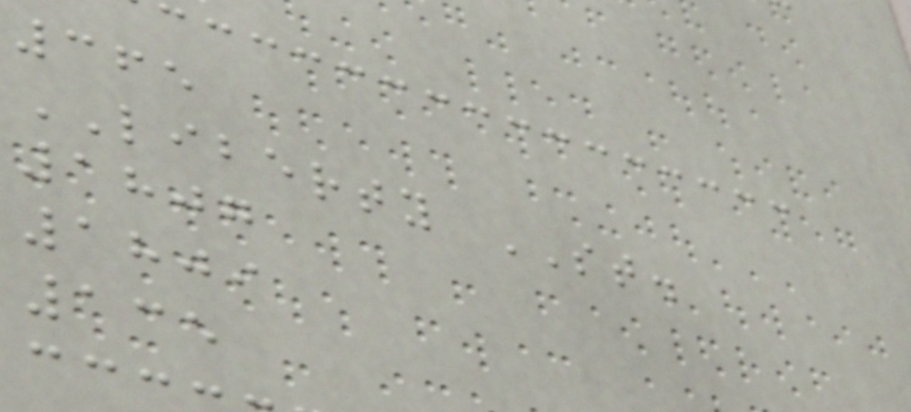365
LIBERTY ST.
1807
1809
135
